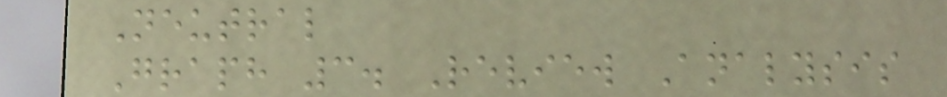Neutral
Graph 3. Review Analysis
